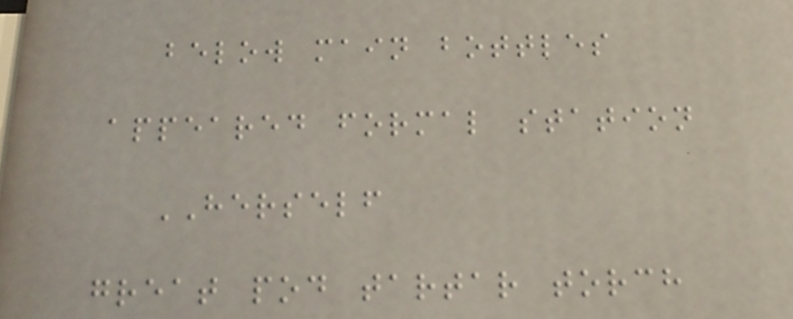below main bottles
appeared formal station
HERSELF
great pod tartar torch
